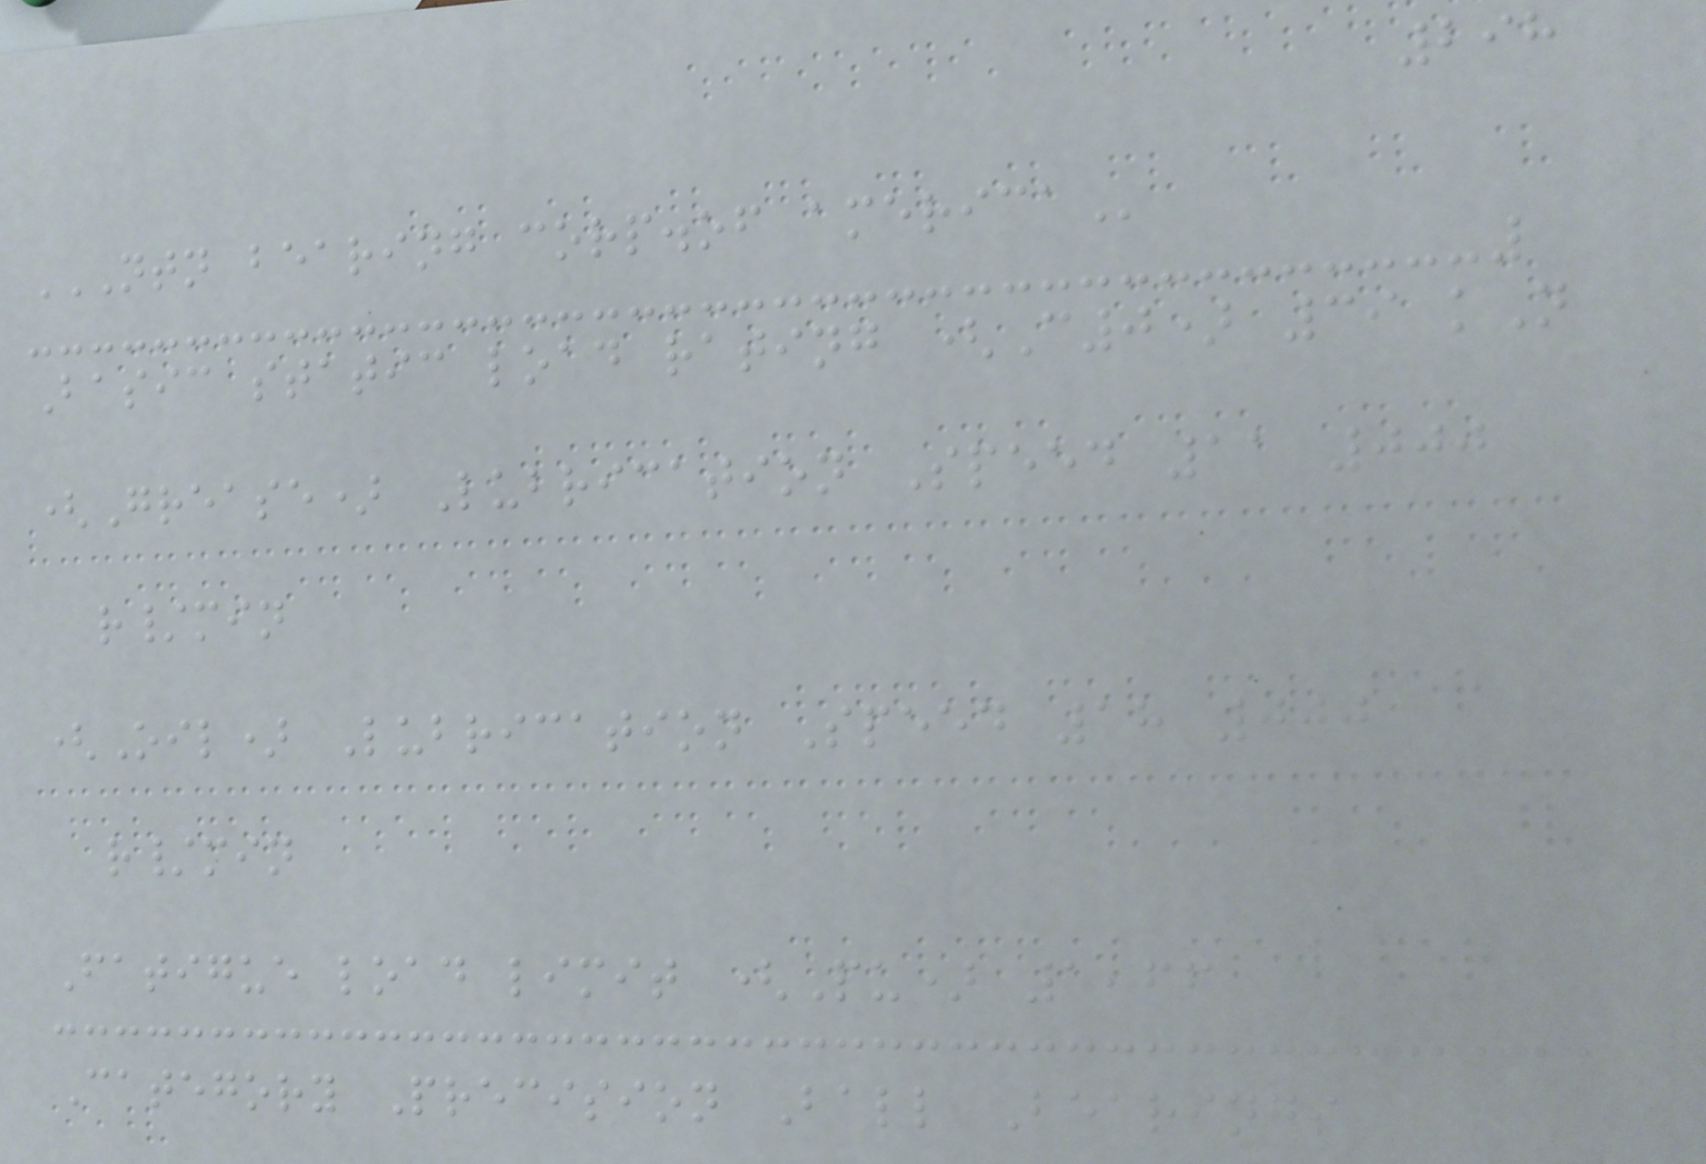298
NTN BEARING CORP.OF AMERICA
Basic static load rating (C0) 39 kN
(Grease) Lubrication Speed 11 000
r/min
(Oil) Lubrication Speed 18 000
r/min
Fatigue load limit (Pu) 1,66
Category Precision Ball Bearings
